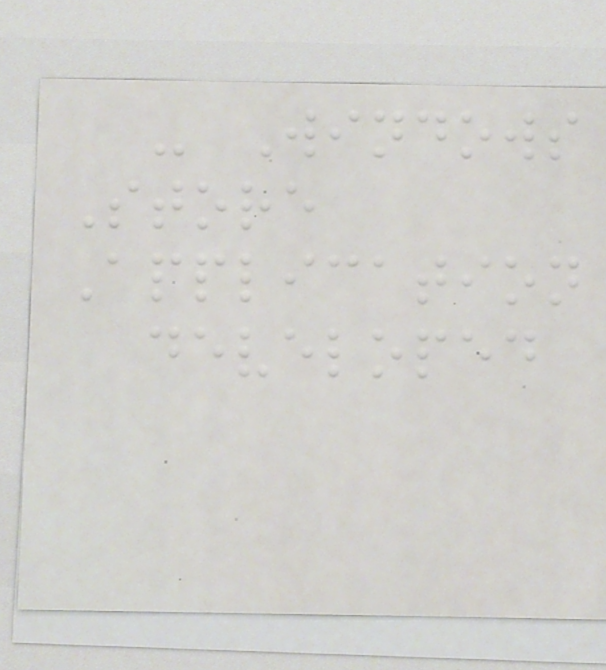- Windows
Store
Application
developed
